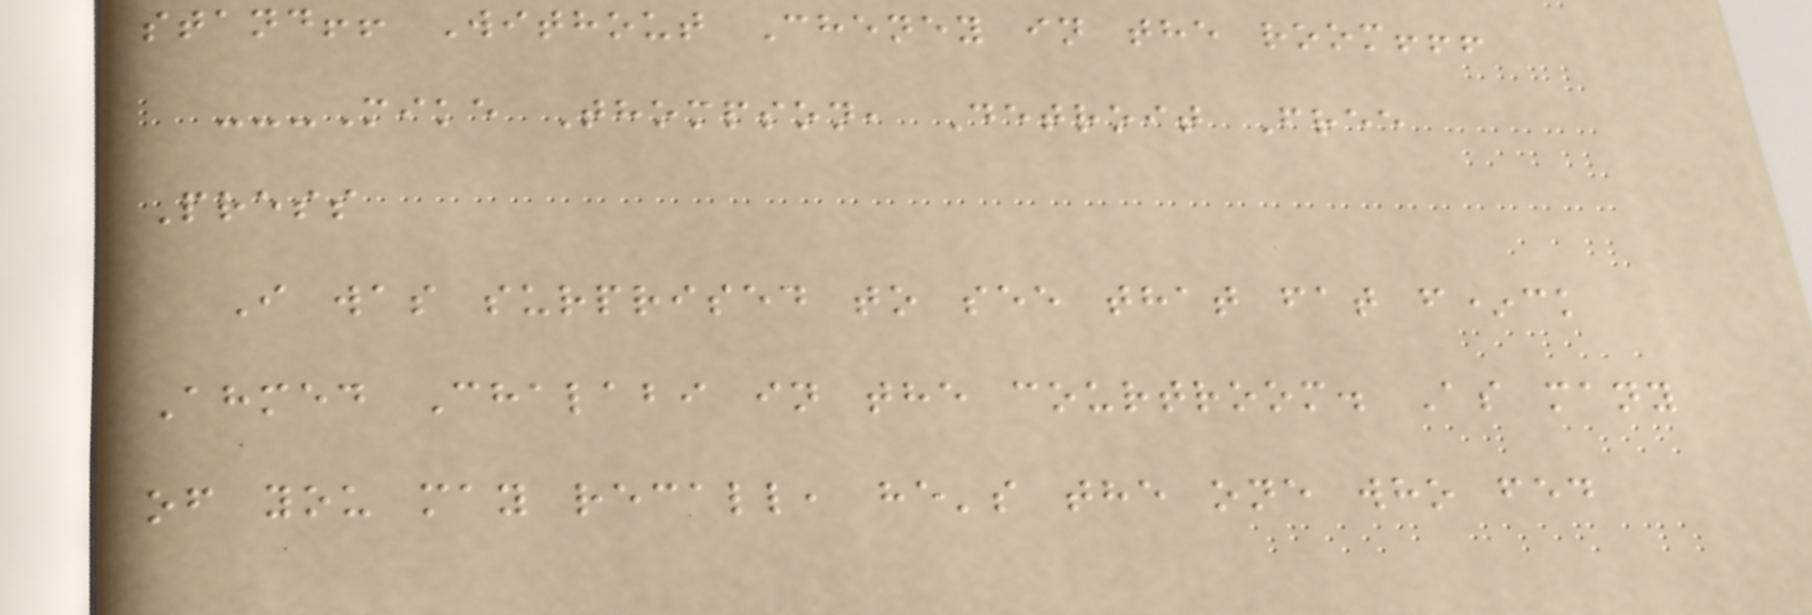stand!! Without Cheney in the room!!!
---Mike Thompson, Detroit Free
Press
I was surprised to see that fat f*ck
Ahmed Chalabi in the courtroom. As many
of you may recall, he's the one who fed
